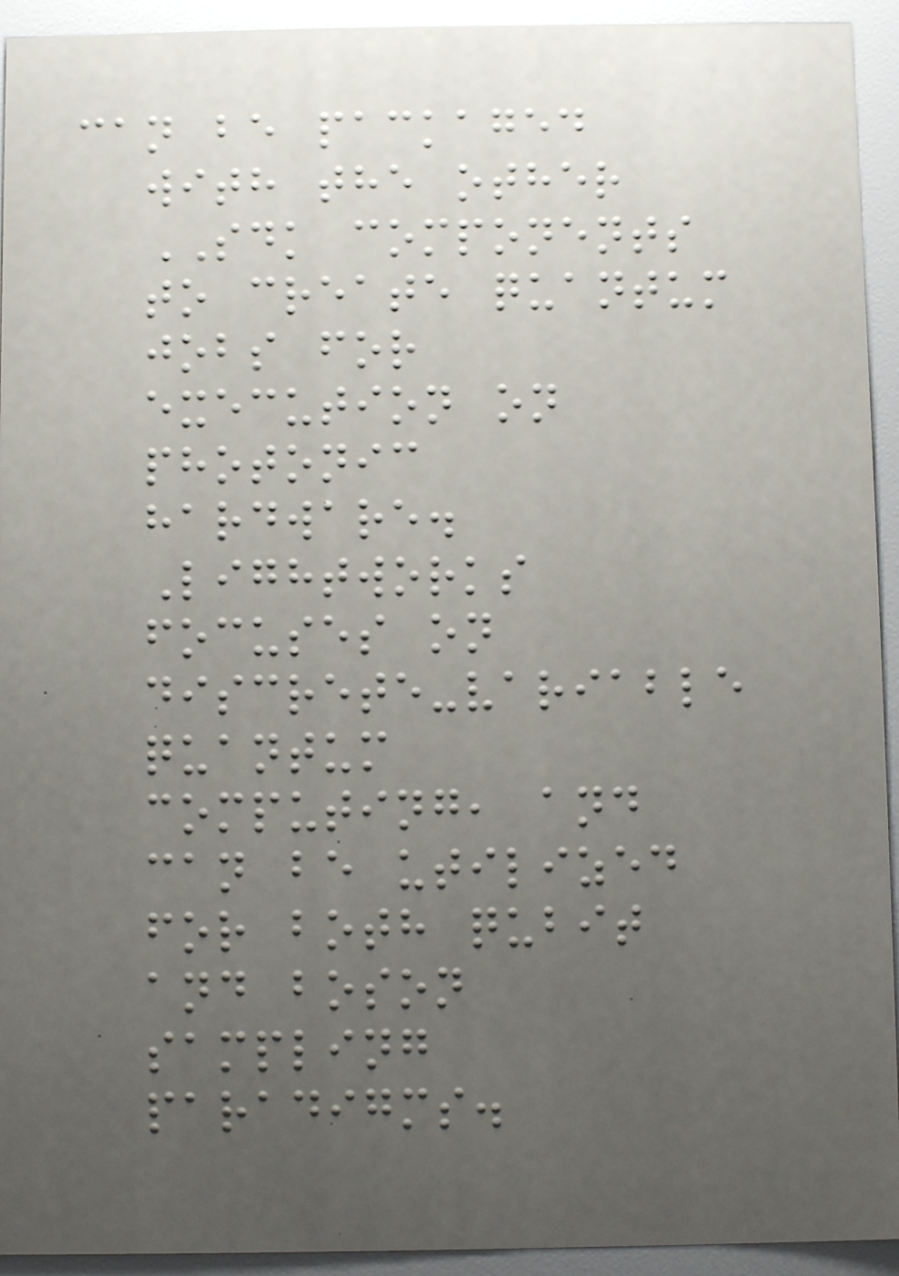can be packaged
with the other
SDK components
to create quantum
jobs for
execution on
photonic
hardware.
Lightworks
focuses on
discrete-variable
quantum
computing, and
can be utilized
for both qubit
and boson
sampling
paradigms.
